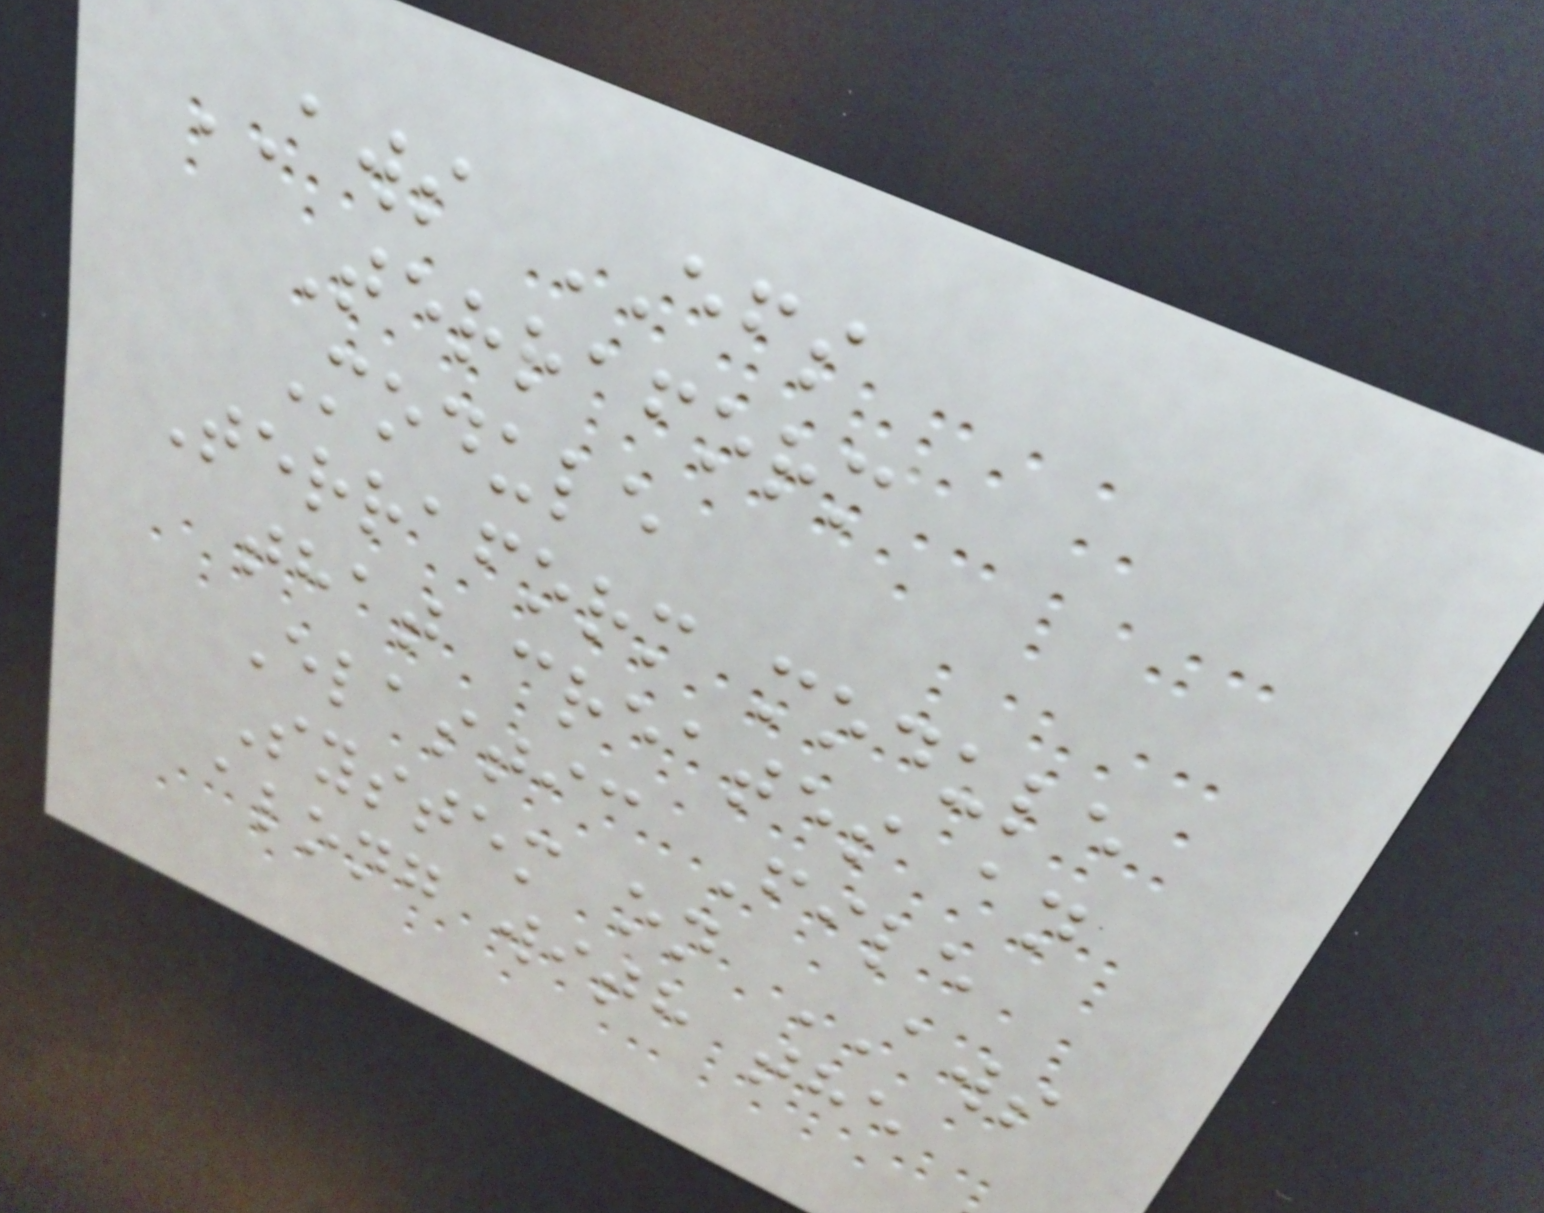AWS EFS
Terraform
Module
Terraform module
that creates an
Elastic File
System on AWS
along with the
